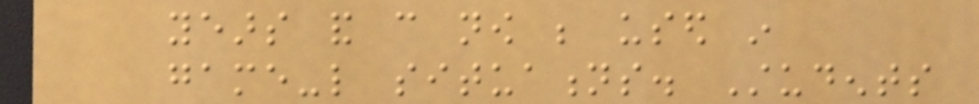years and can now be used in
game-like situations. Students
